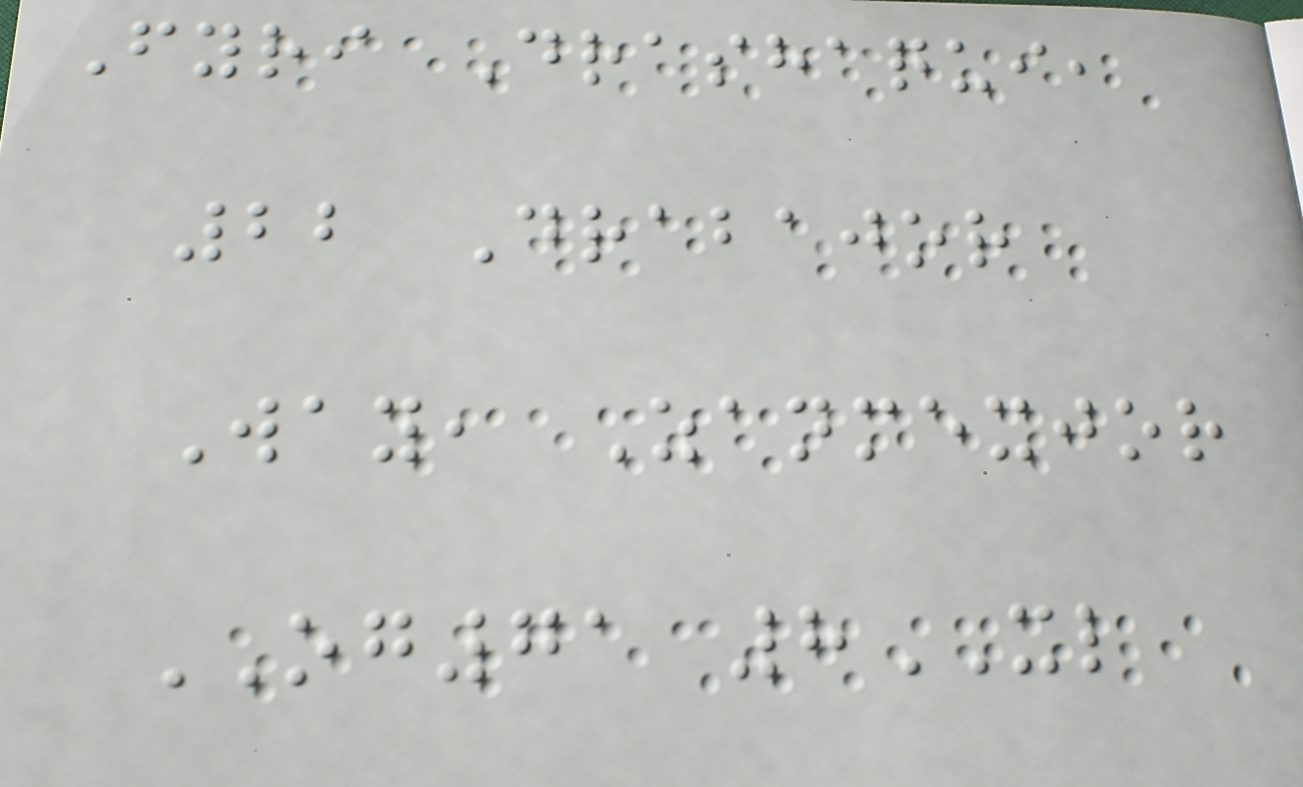Fyri Drashaqui,
22 Drabajor
Way, Zanmexjor
OG71 8XL
